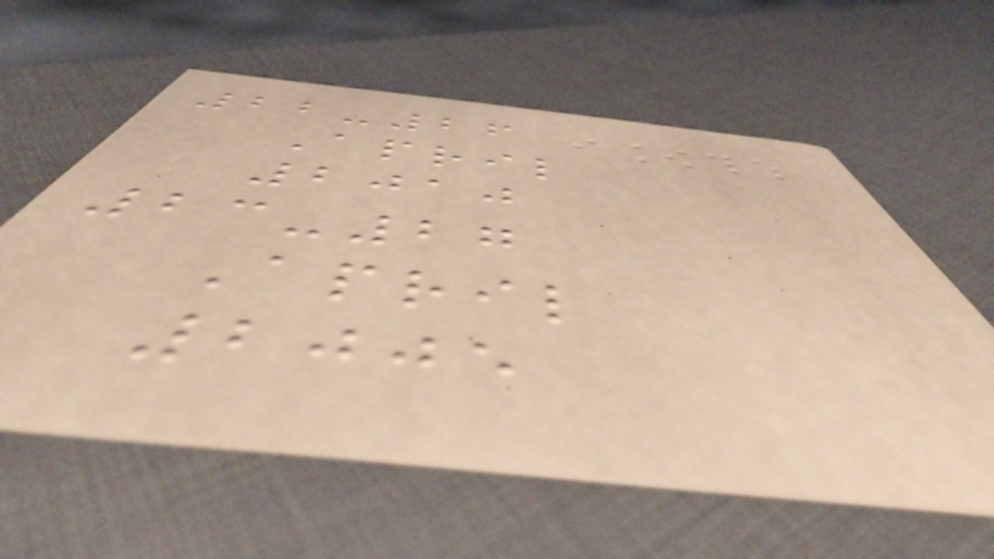22-26
April
2010
23-27
April
2005
